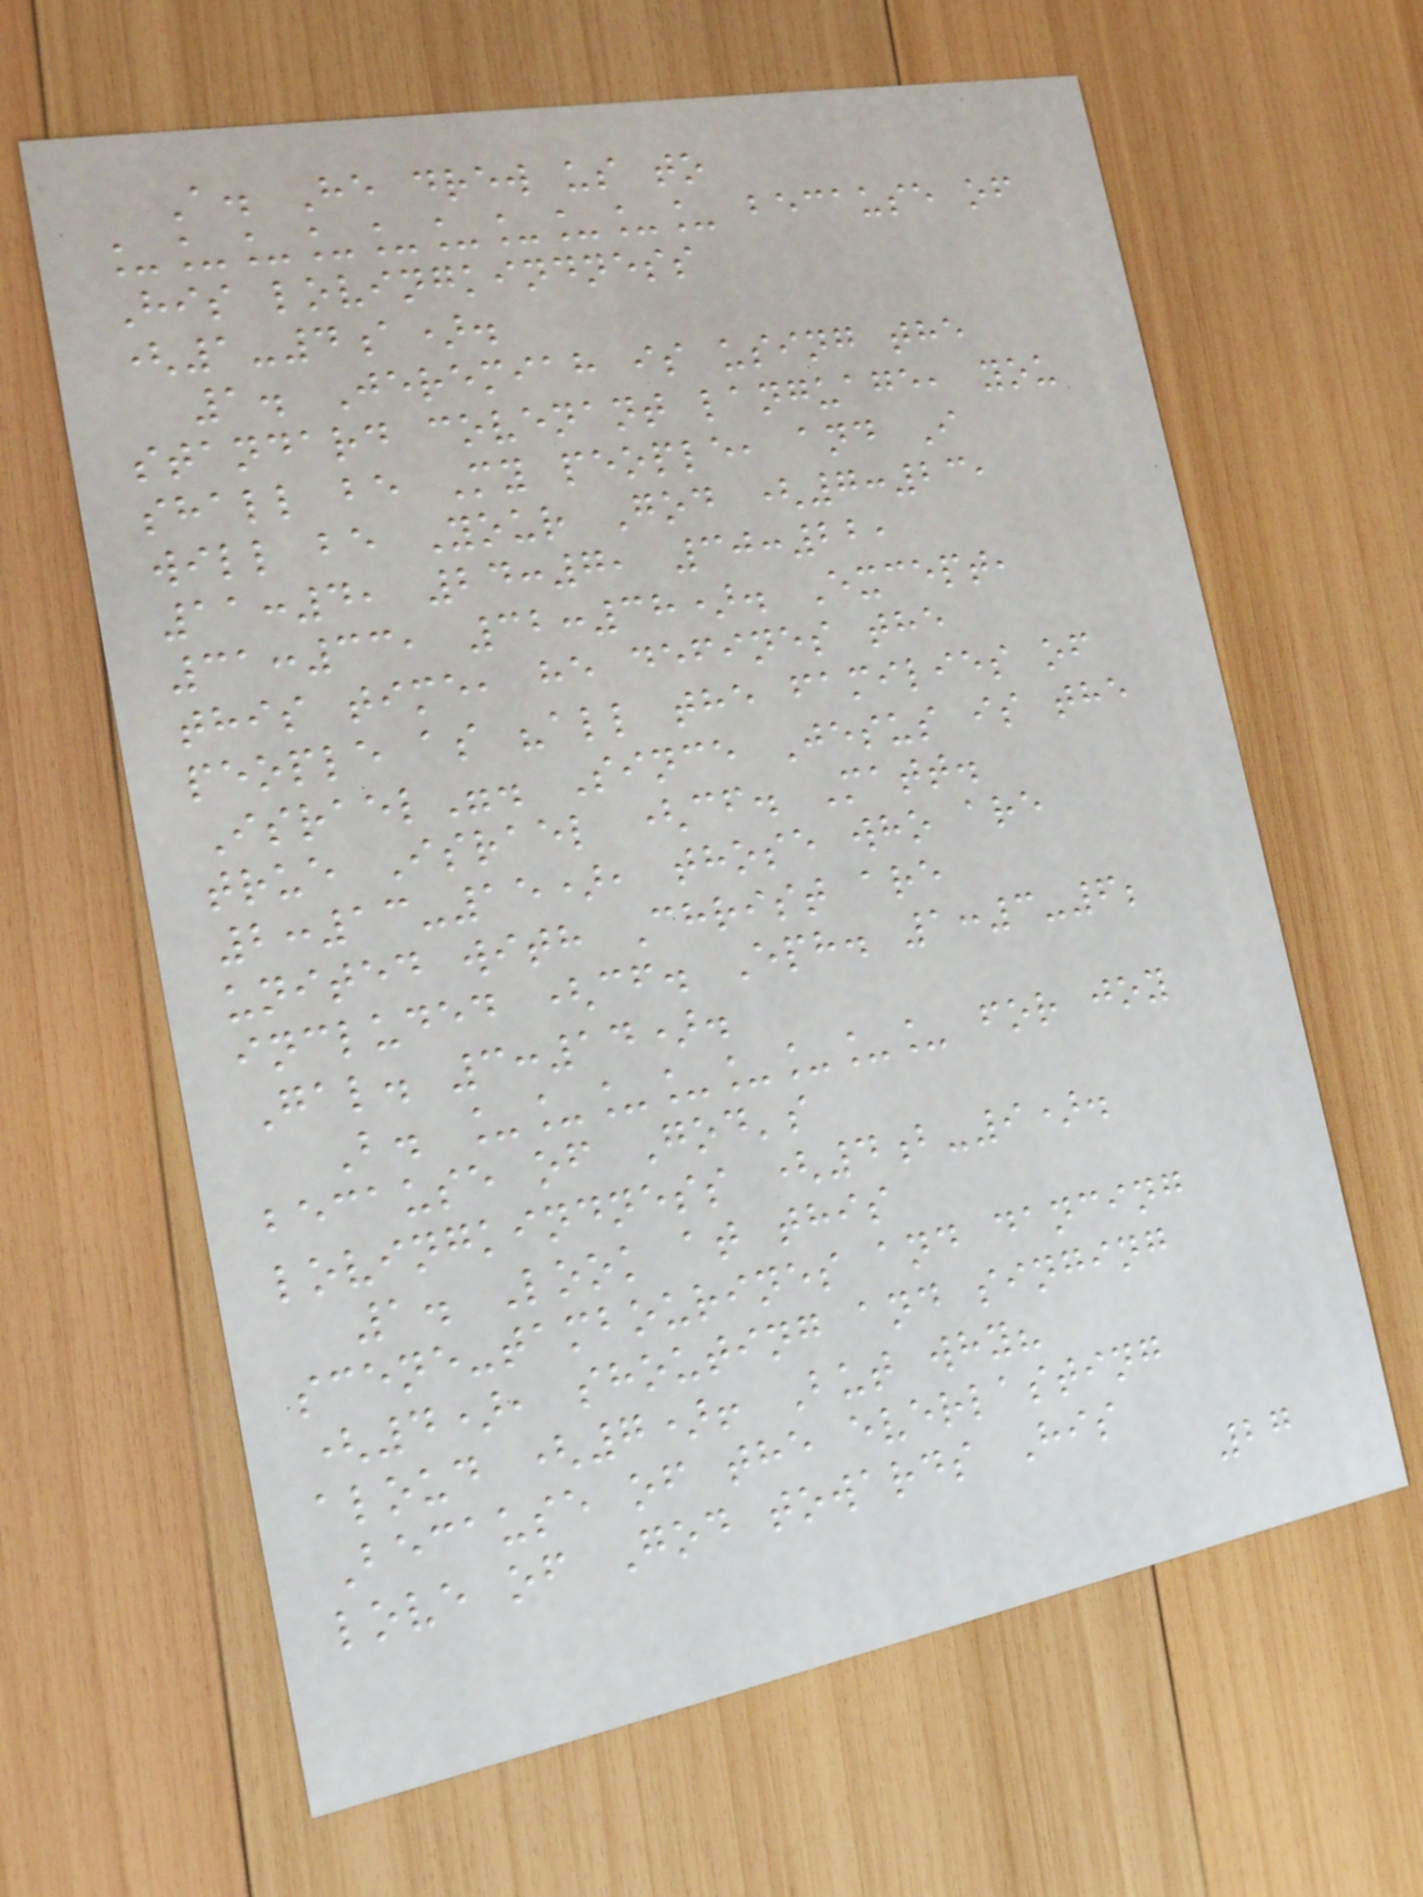A. He drew us to
__________ because of
His lovingkindness
(1-4a).
1. Jeremiah is using the
standard covenant language, you
shall be My people, and I
will be Your God (7:23,
11:4, 24:7, 30:22,
31:33, 32:38). Except,
this time, he defines the
people as "all the families of
Israel". Since Jesus is the
true Israel (cf. Matt.
2:13-15), those who are
united with Christ are
included (cf. Eph. 1:3-6;
Gal. 3:14).
B. ________ for joy
because of God's
lovingkindness (4b-9).
1. Look at this
scene-tambourines and dancing
(4), shouting and singing
aloud (7)! But why?
Because of the everlasting
love of God towards His
27
